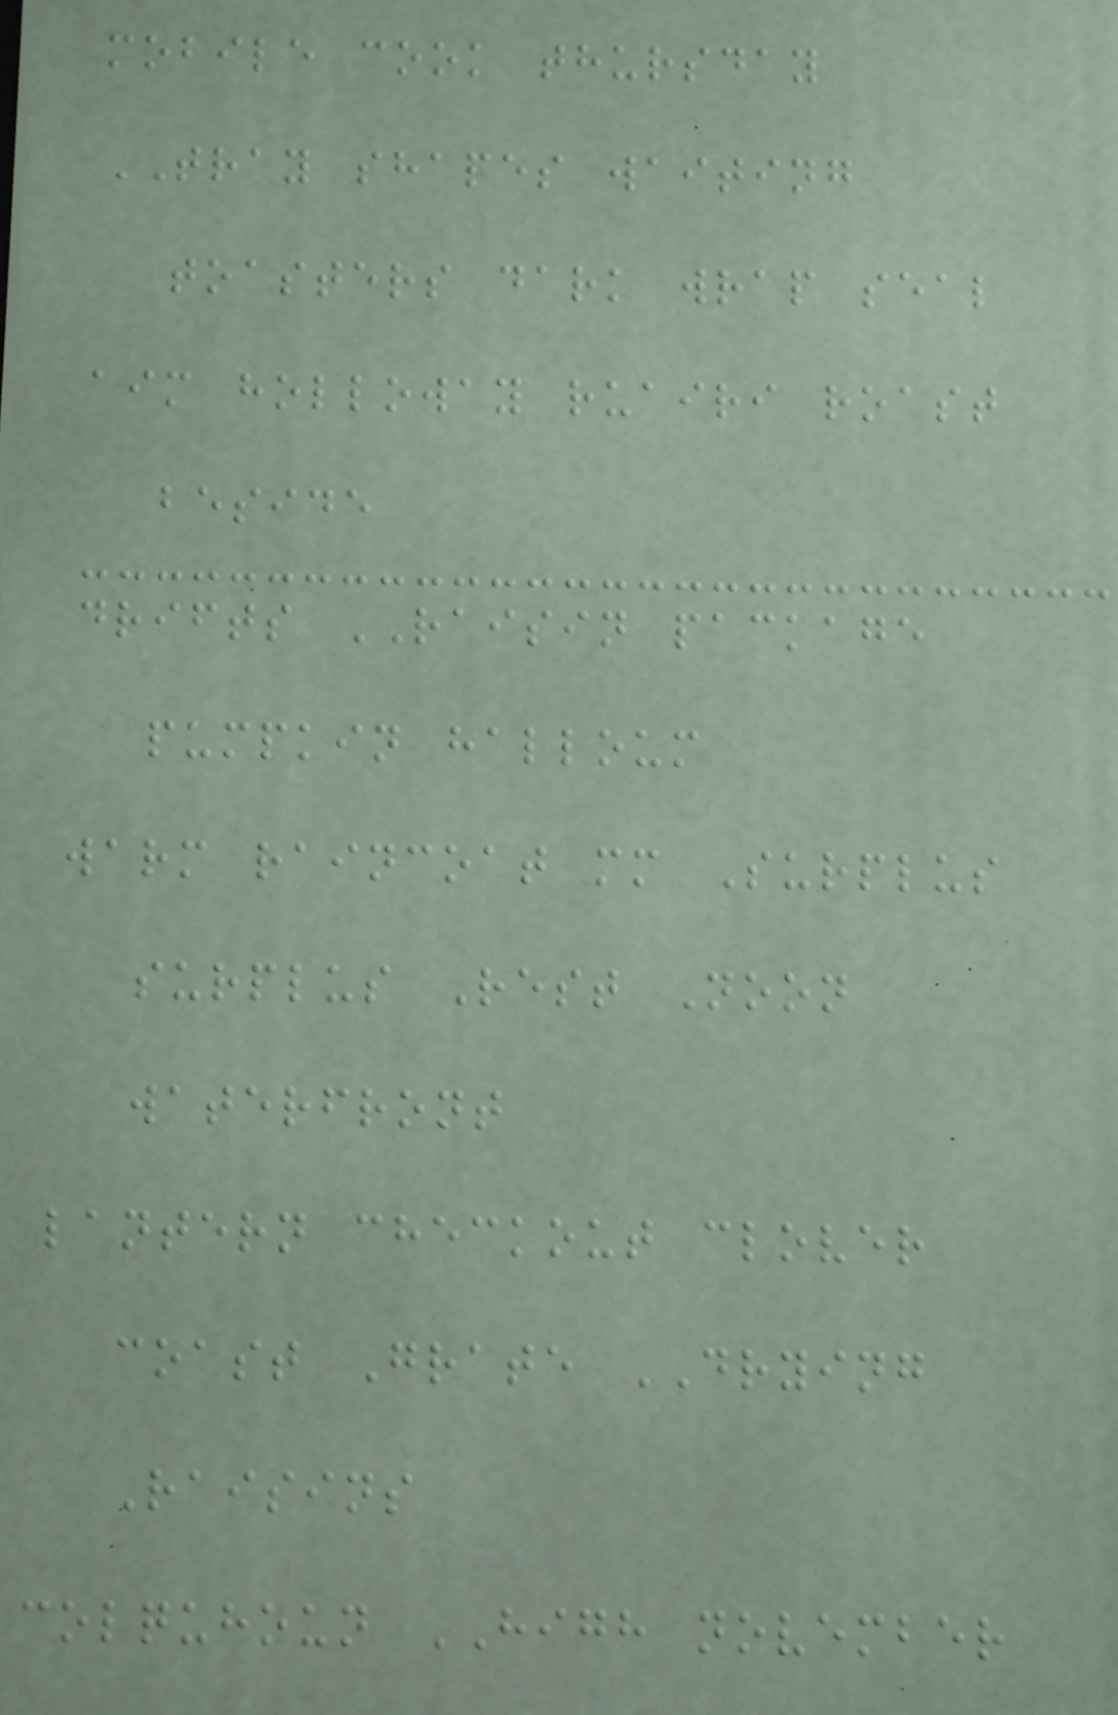mobile cook thursday
TRAY shapes waiting
toasters dark wrap seal
aim holloway ruairi roast
beside
drifts RAISIN package
pumpkin halloum
warm raincoat mm Surplus
surplus Rest Noon
waterfront
lantern checkout clover
coast Grate DRYING
Raisins
colquhoun HIGH november
